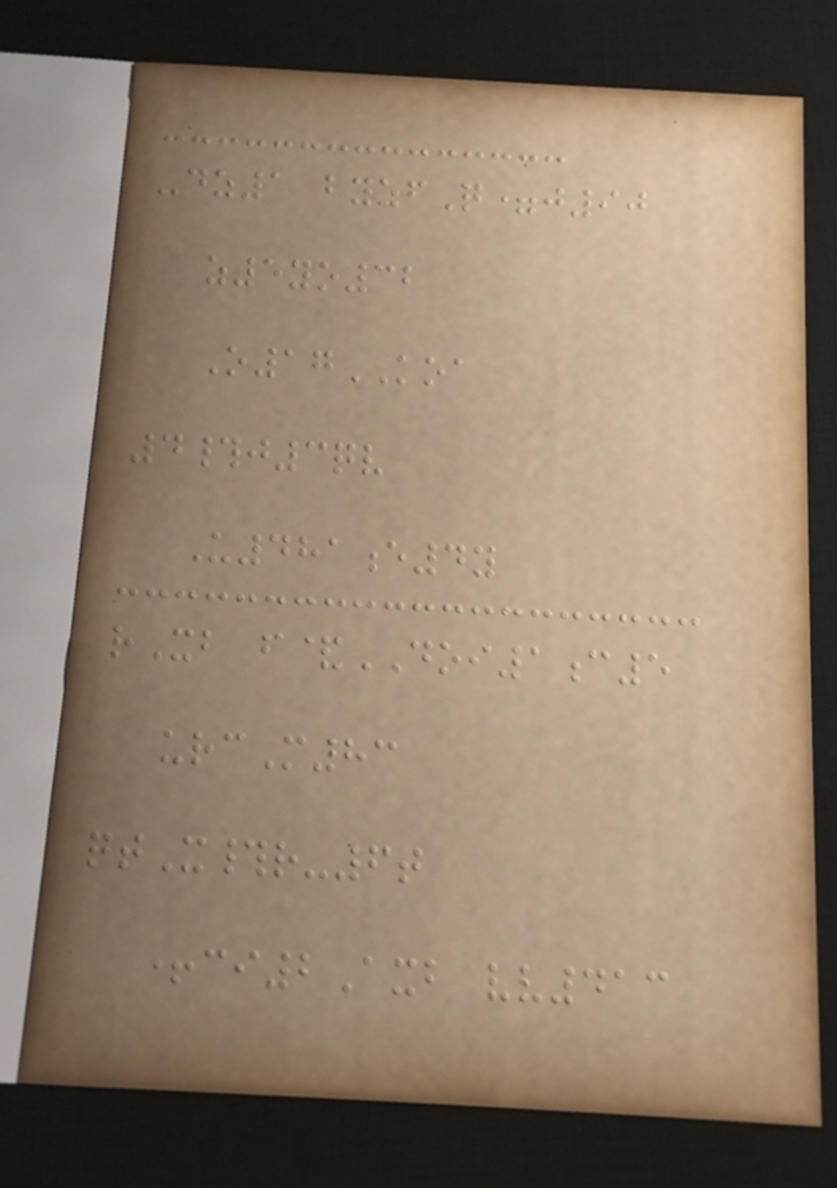-dz1 byzfQ=j90
z5yo32
O17KOA
4#j3qv
U481e4y
rXb f&DOI1c5
urcM83
qtX#r-6t
+ci2Axb vv413
